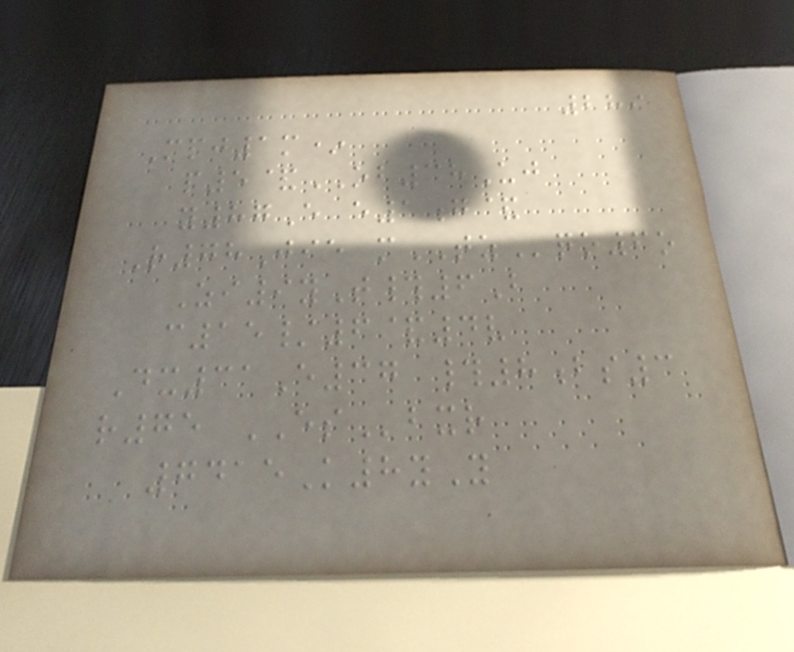289
Mpj1m*
p5&OB38Uj
y87E e1g&
R78Jie mTZqo6o
Zi9yT#6B
c15/6&4v
Dx31E37 #8bs3
r75 ESbxr
7415K8yY
